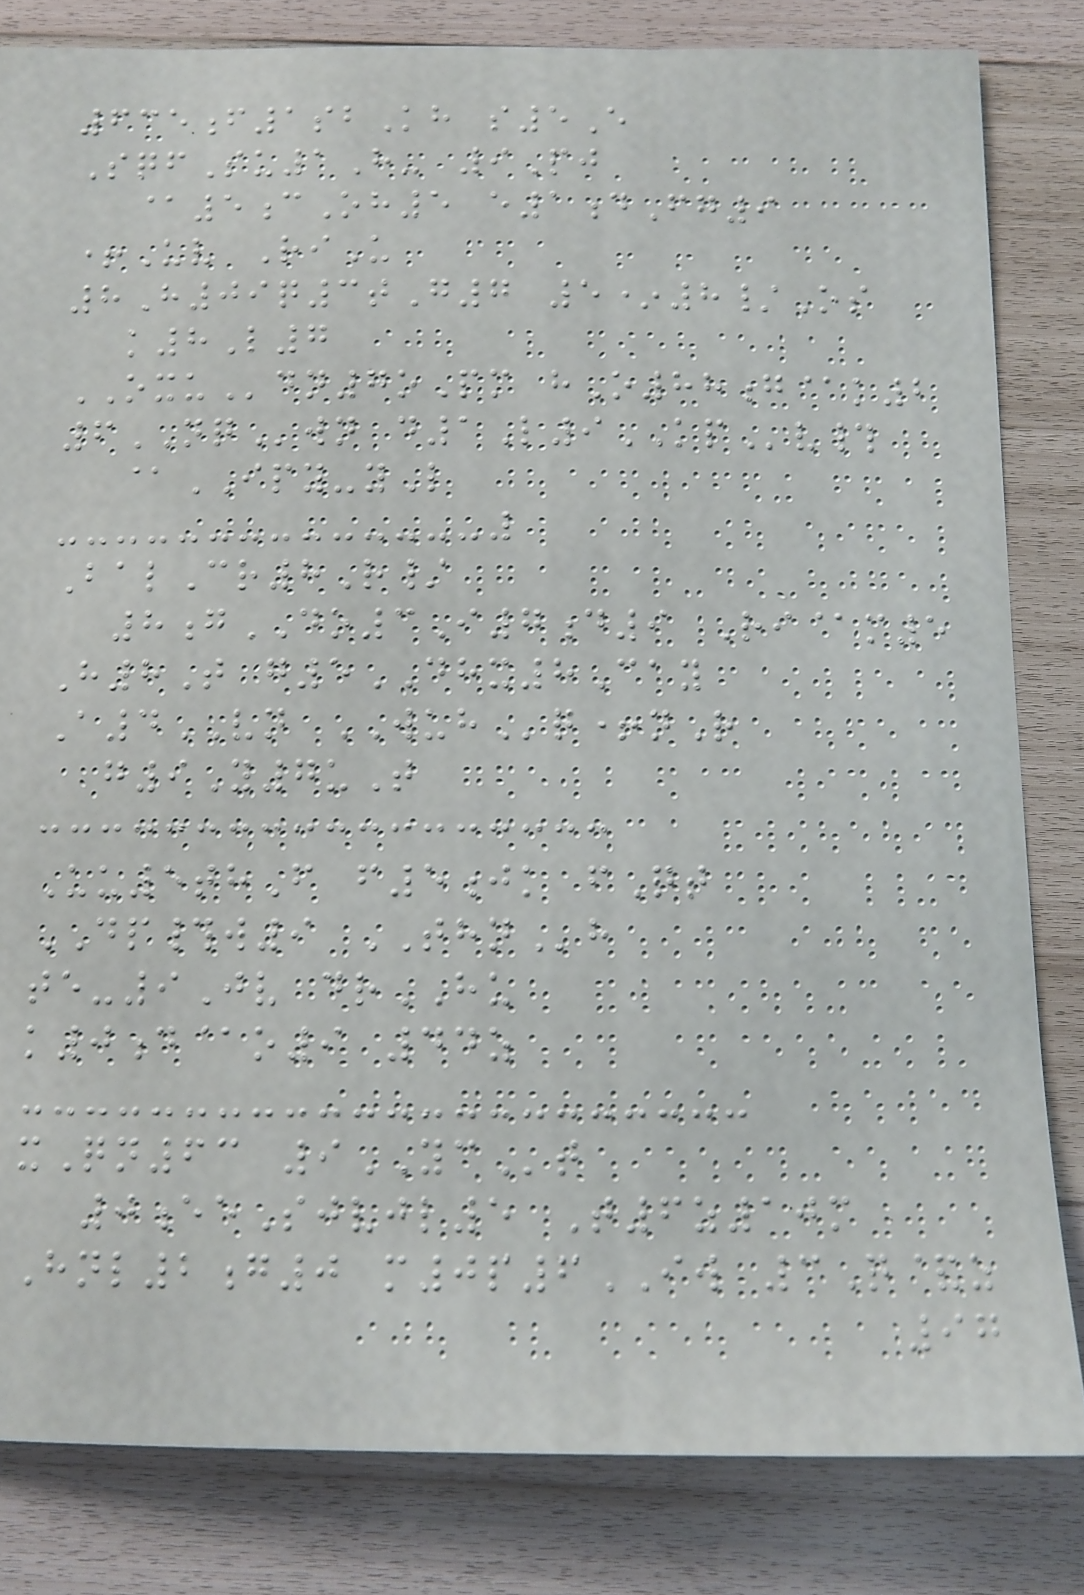635f1sbKh s5E
SqfSu1H- 9Pj
@5cOh5 e1dFg9
+Uv RiU
8H09q3tG7 5*8/Os
k8L7
OXUdn7oPm hO88g@k2
6NQwn d1L9KPv#
@IPY-yL
BalCr8R/
8gDO3I7d9 Ri@m5
H8T g5DHX8Cay
A4VN WUHq+nR
g9Y7uT
Uu5thF f5jk fQt
DP#w9 THNh
te-9Jv drHU
k0d@o9 44z
xQn63 9YCt
0eeSjvjl5 T6z10m
Hnl2g0 m0p6IW 3Q&z
97
